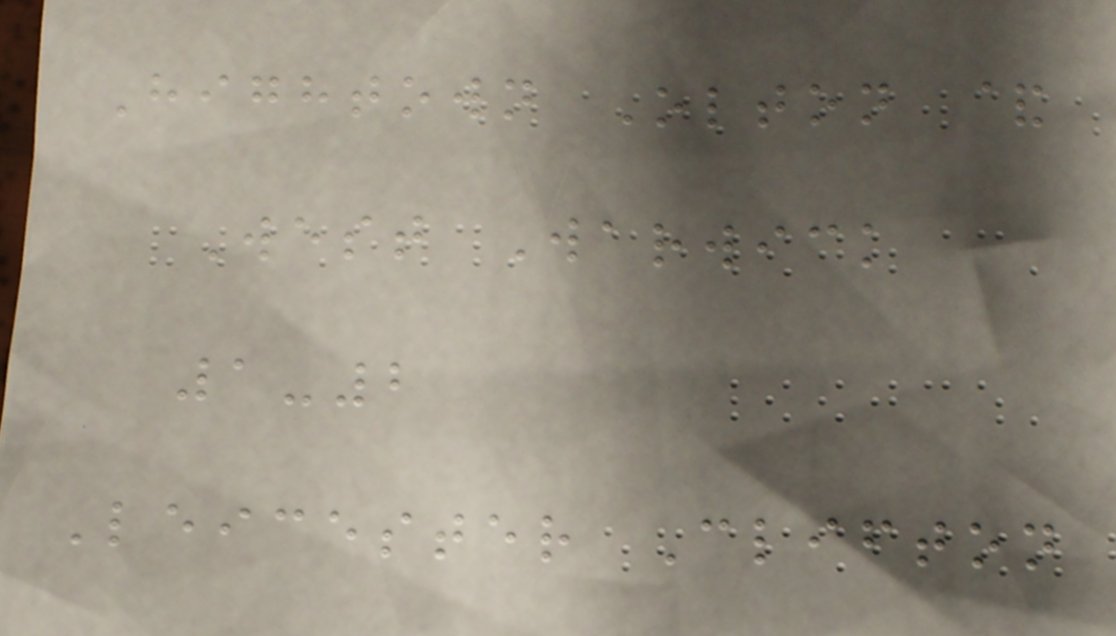Hightown Olton &
West Warwick
1-2
Leicester Clifton
